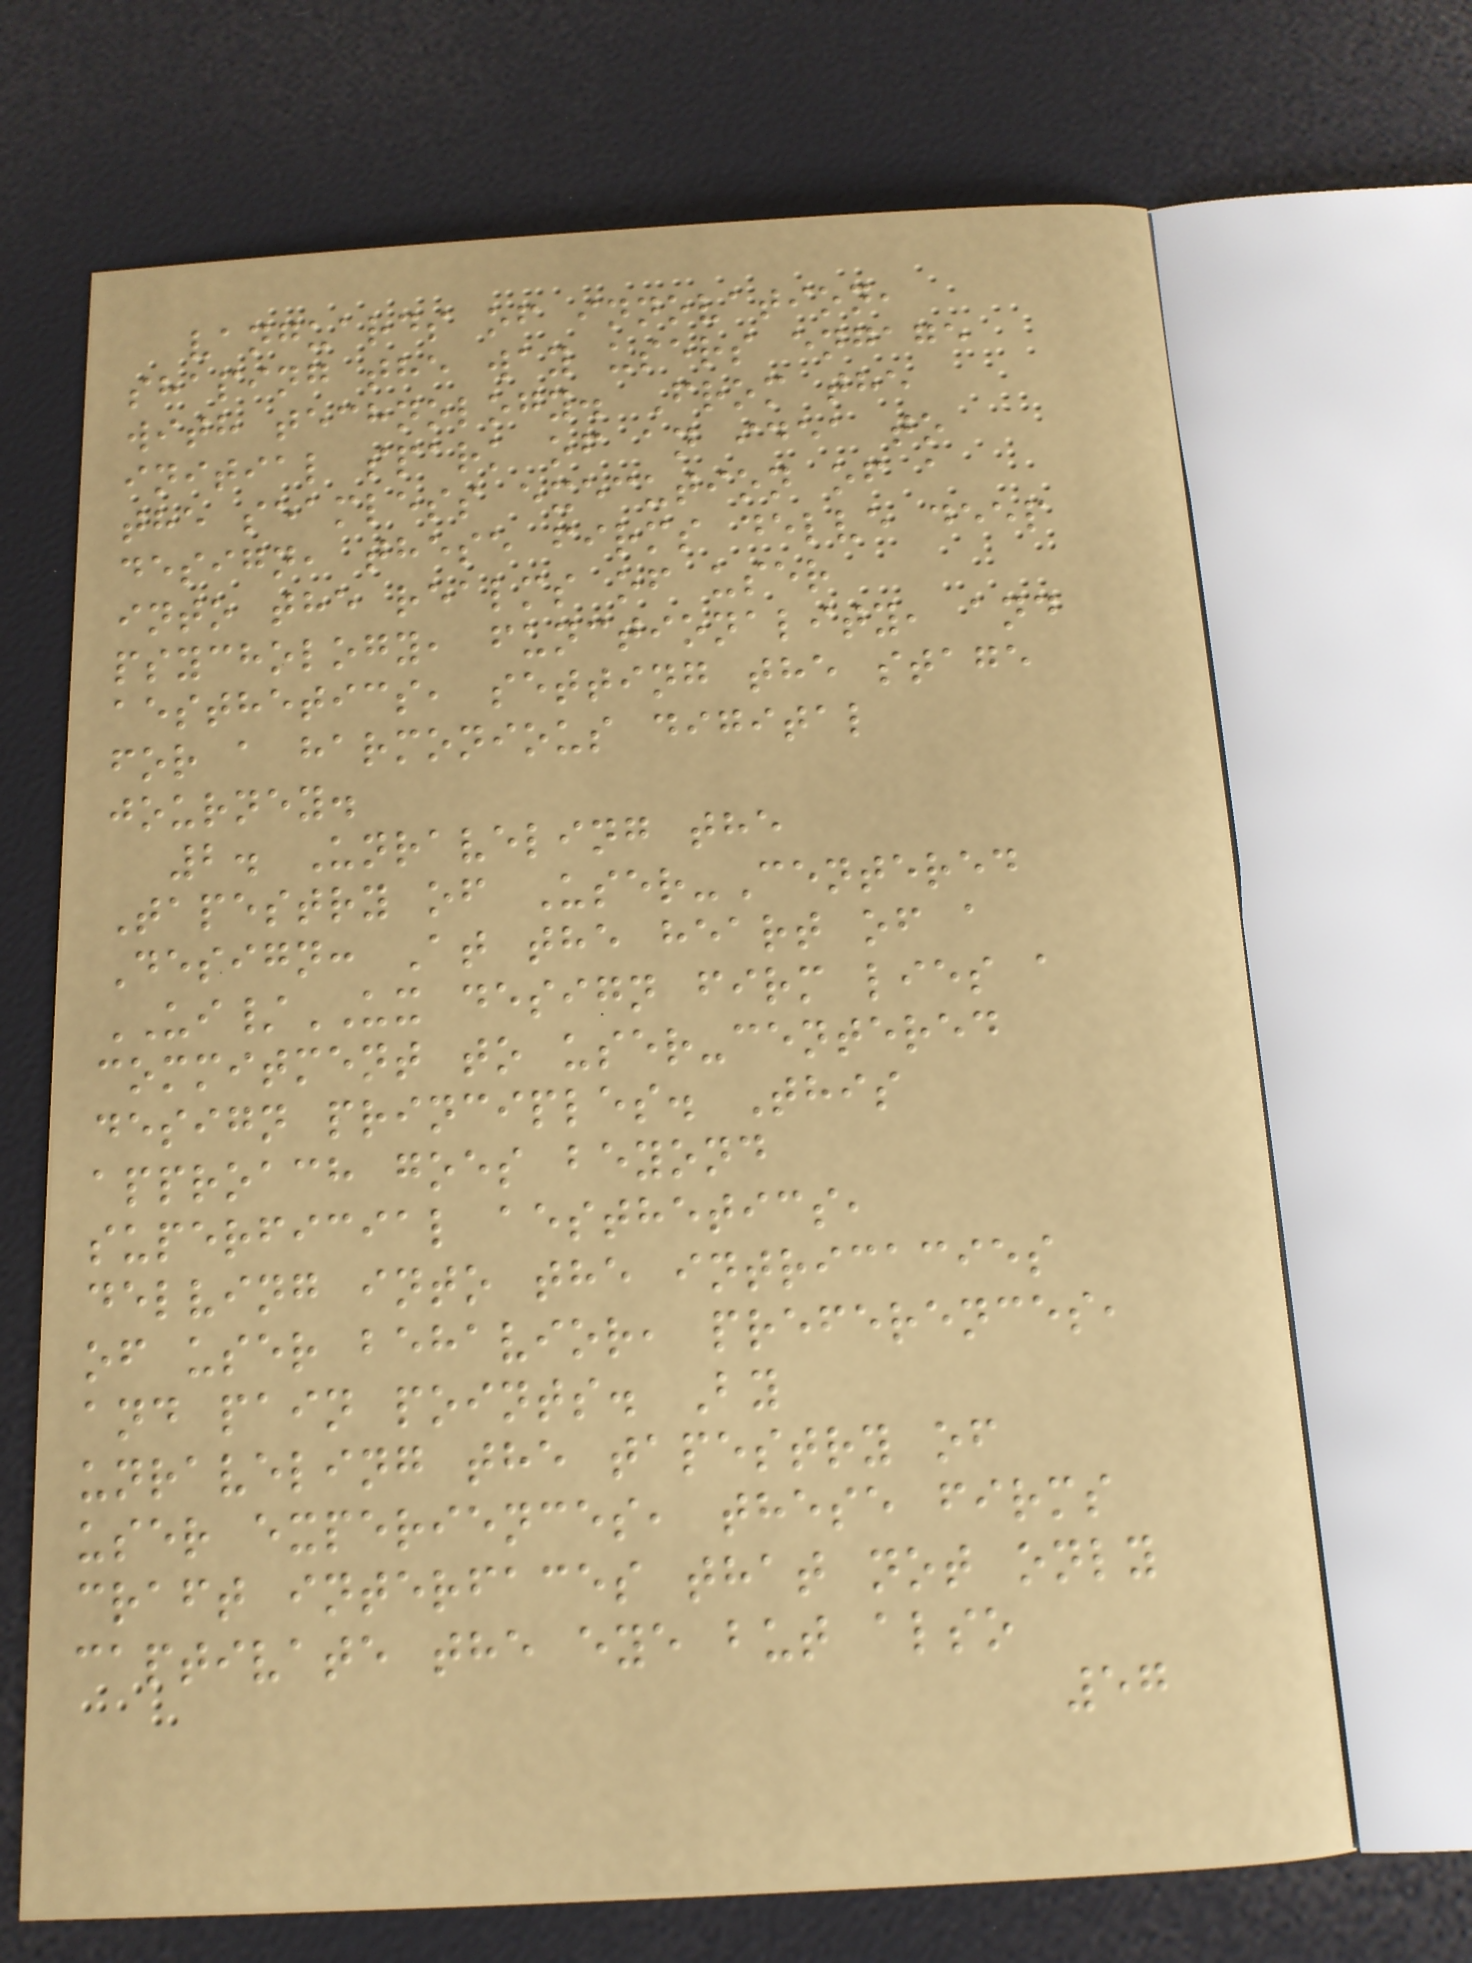vanguards of innovation,
shaping the way users engage
with technology. From the
initial spark of an idea to
the seamless execution of a
design, these firms delve deep
into the realms of user
psychology, functionality, and
aesthetics, setting the stage
for a harmonious digital
journey.
2. Unraveling the
Tapestry of User-Centered
Design: At the heart of a
UI/UX design firm lies a
commitment to user-centered
design principles. This
approach goes beyond
superficial aesthetics,
delving into the intricacies
of user behavior, preferences,
and pain points. By
unraveling the tapestry of
user experiences, these firms
craft interfaces that not only
captivate the eye but also
57
